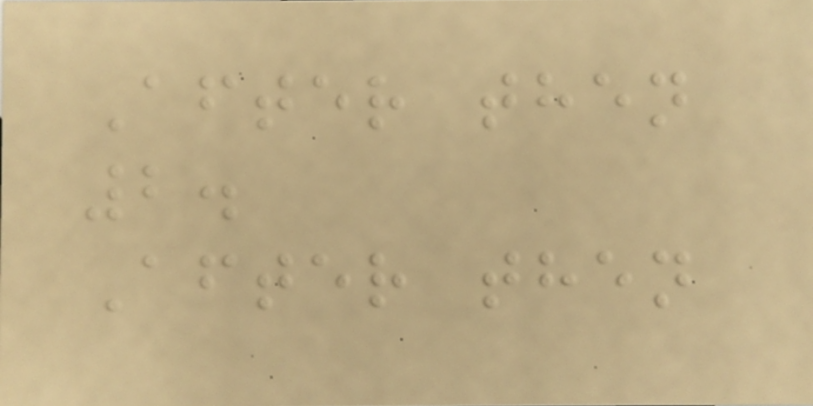After then
2.
After then
